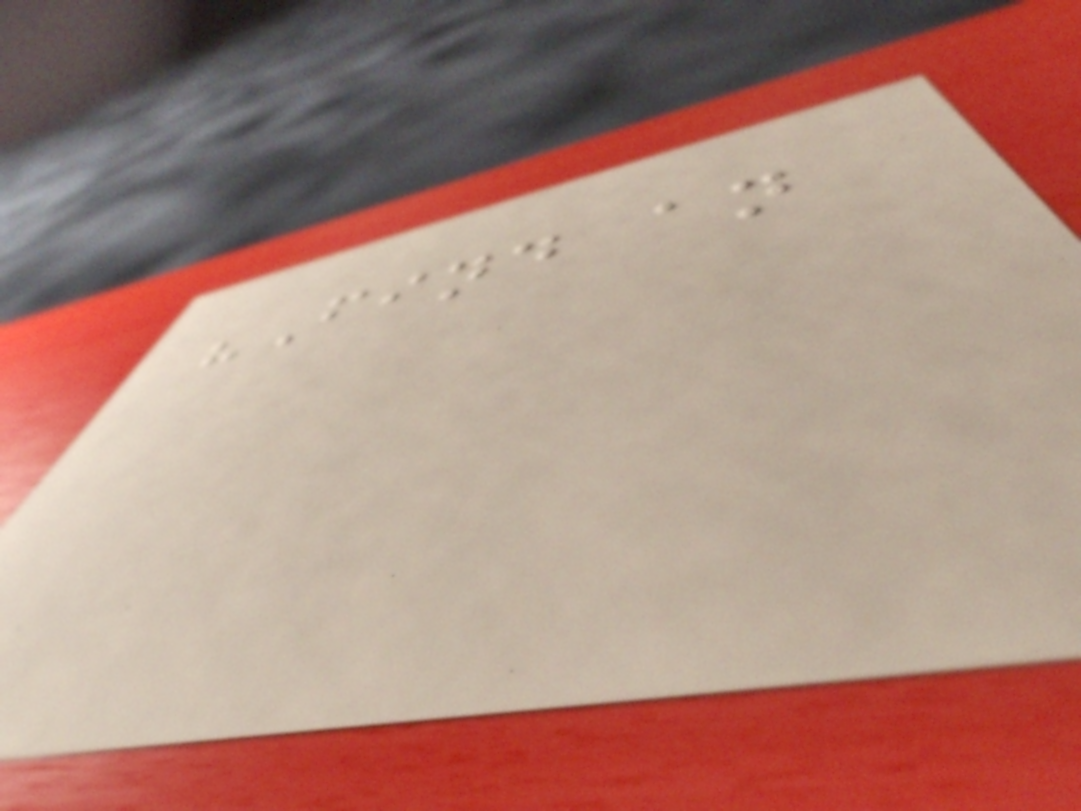"Find an
